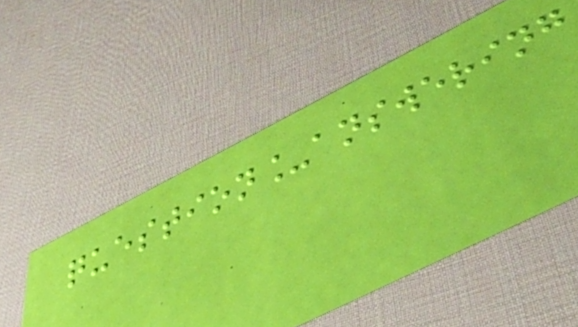question_answering
